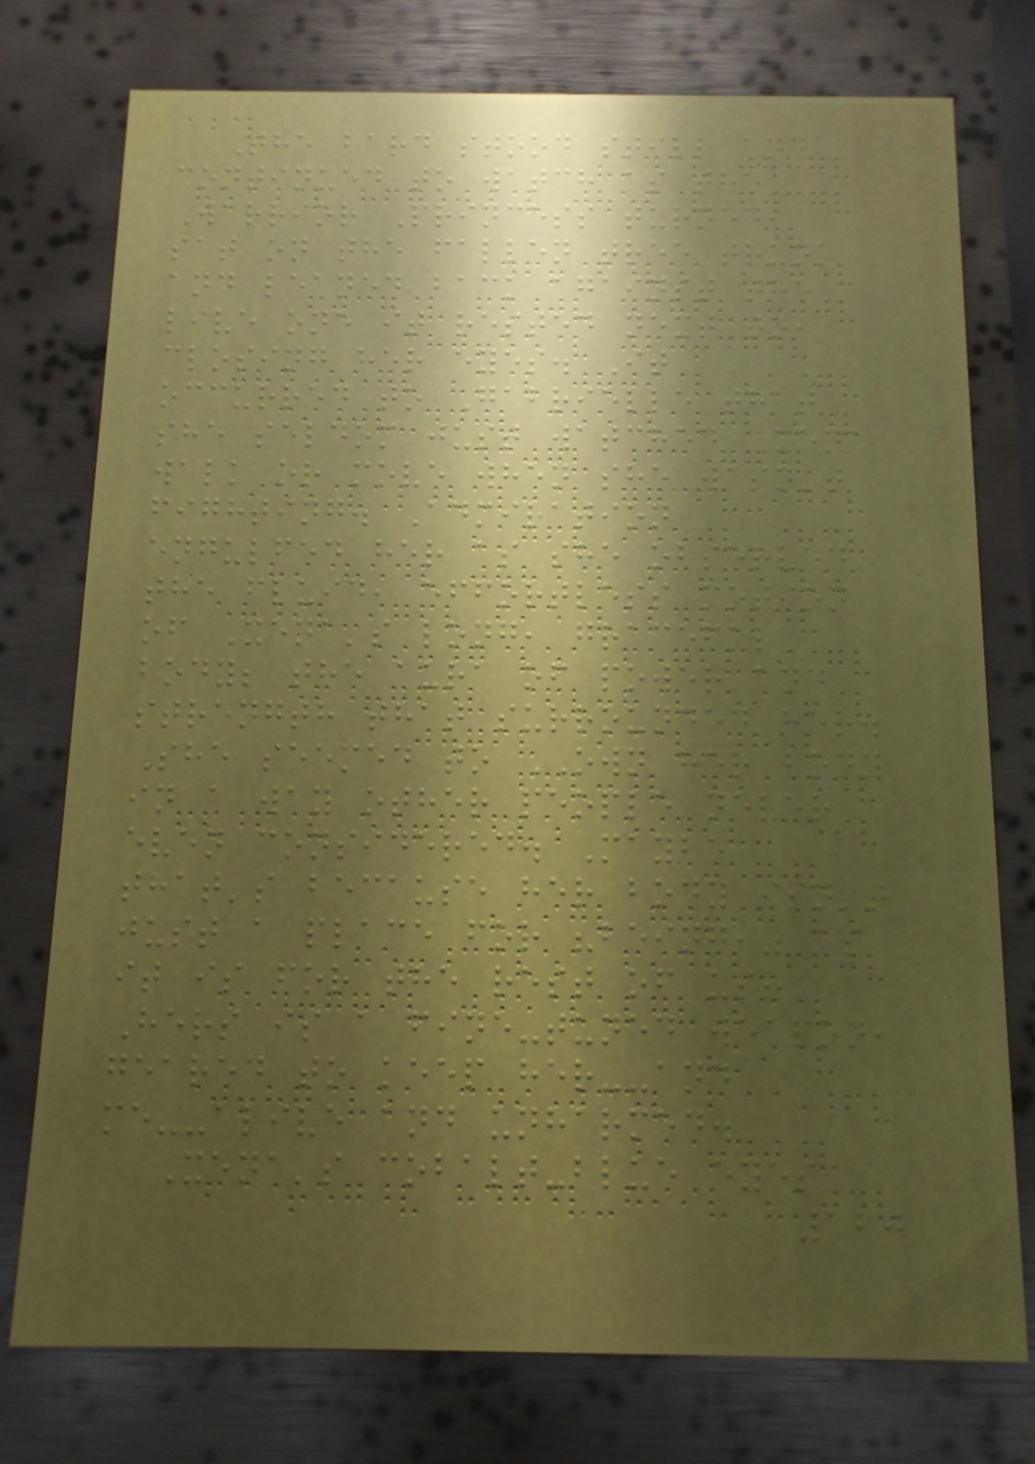The bard stood still and
continued to watch as the
Warrior Princess turned,
sat on the fallen tree trunk
and leaned back against the
live one it rested next to,
closing her eyes. It
occurred to Gabrielle that
she seldom just watched Xena
walk or move when she wasn't
fighting. Admiration
engulfed her as she observed
the fluid, effortless motion
of Xena's long, graceful
body; the aura of power and
strength that surrounded her.
She seemed to OWN her body
in a way other people never
even considered. Maybe
that's because her body isn't
just a place for "being," as
it is for the rest of us.
Hers is a fine-tuned weapon,
geared to keep her--and
me--alive and unharmed.
Xena's cobalt-blue eyes
120
